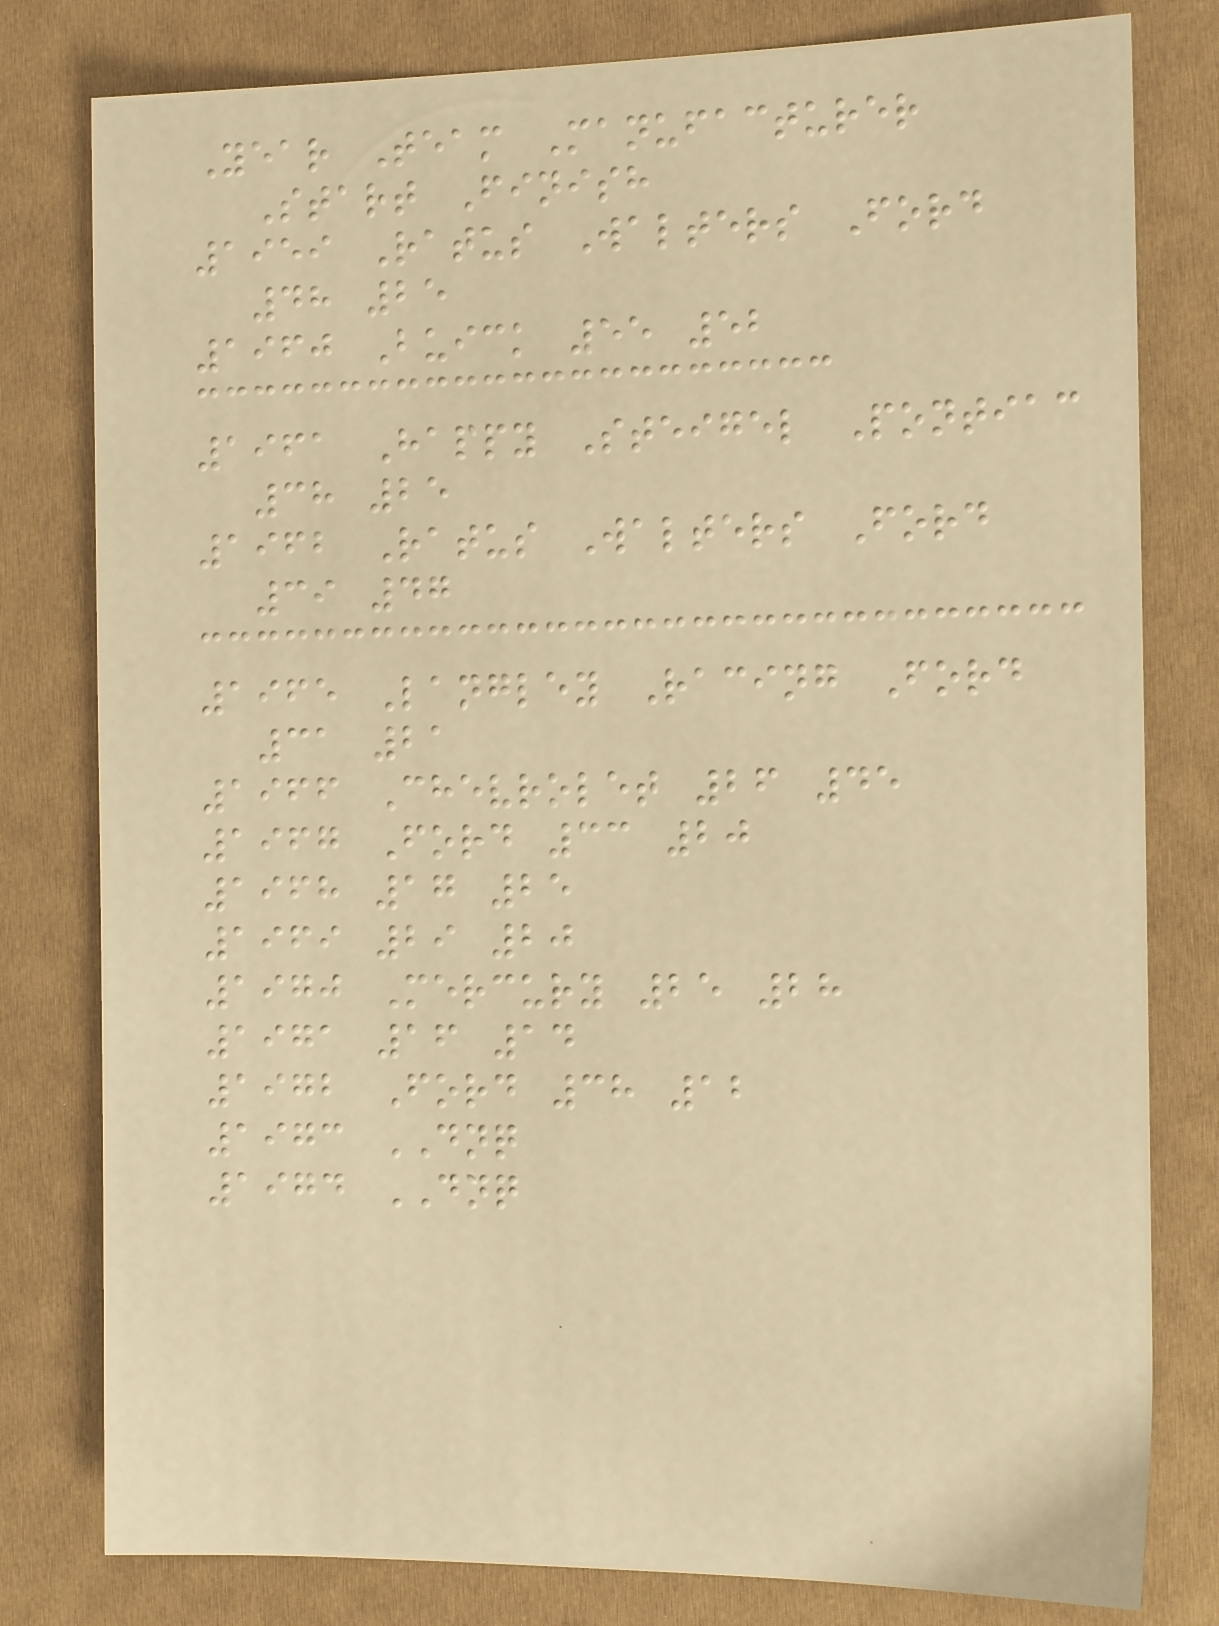Year Team Manufacturer
Start Finish
1959 Ratus Walters Ford
48 25
1960 Buick 55 52
1961 Happy Steigel Pontiac
38 25
1962 Ratus Walters Ford
39 47
1965 Langley Racing Ford
31 21
1966 Chevrolet 26 45
1967 Ford 33 20
1968 17 25
1969 29 20
1970 Mercury 25 28
1971 16 14
1972 Ford 38 12
1973 DNQ
1974 DNQ
